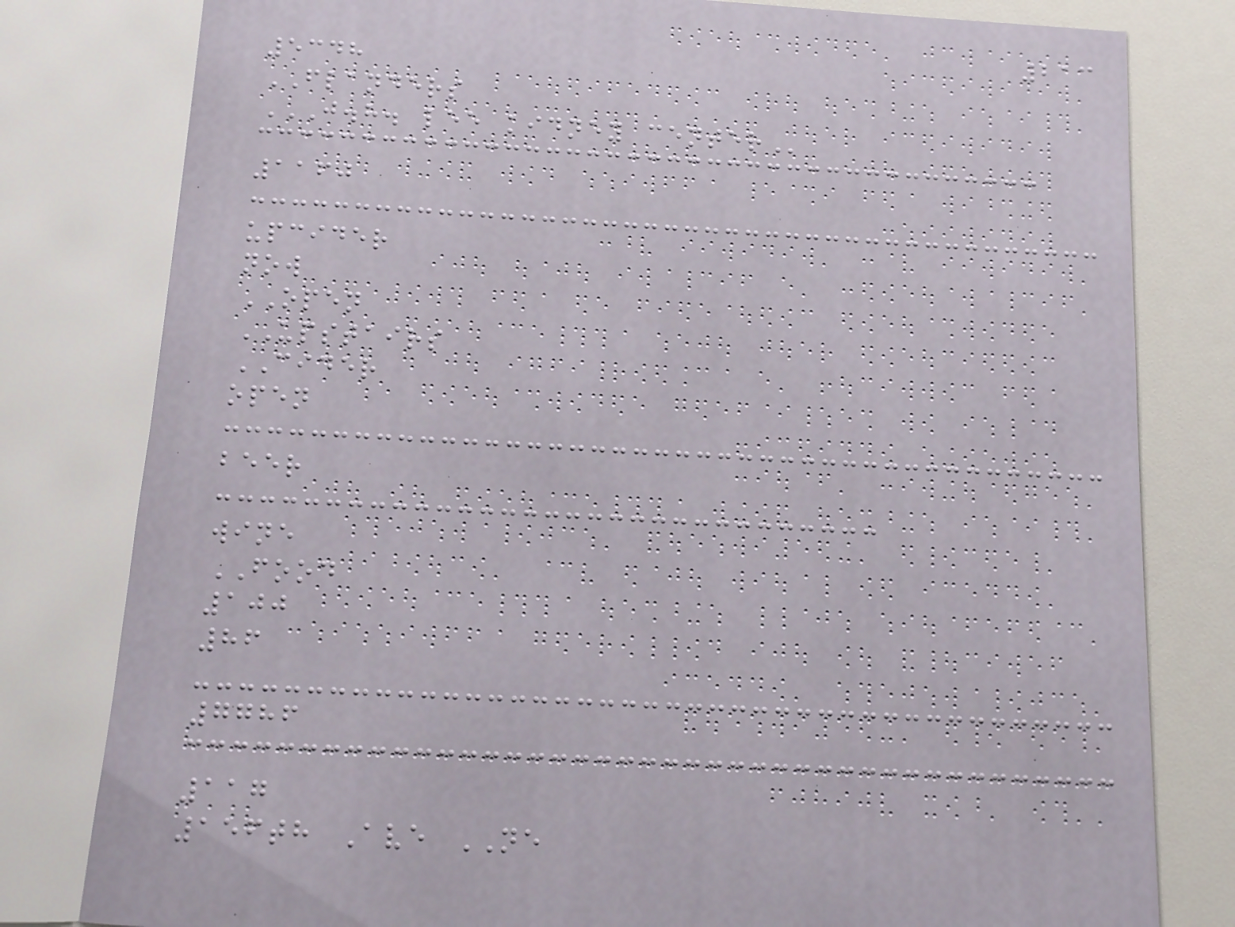213
5348
FLANDERS
J.H. LEE KIDNEY CENTER
1160
upcider
now
OPEN
UPSTAIRS
CIDER
open
beer
wine
FOOD
100
86
7786
117
156th Ave NE
